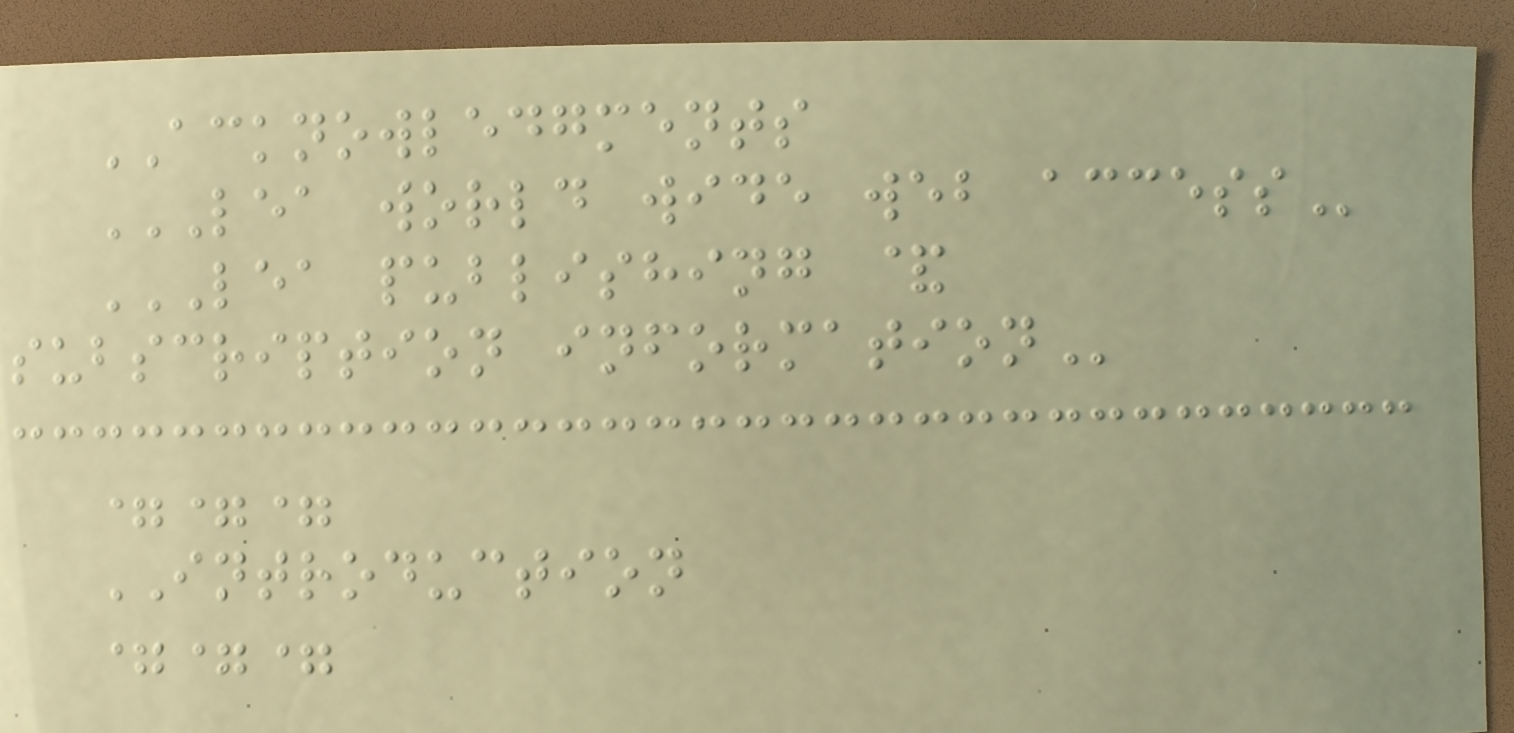ACKNOWLEDGMENTS
LEA WORLD WIDE WEB ACCESS
LEA PUBLISHING &
SUBSCRIPTION INFORMATION
===
INTRODUCTION
===
